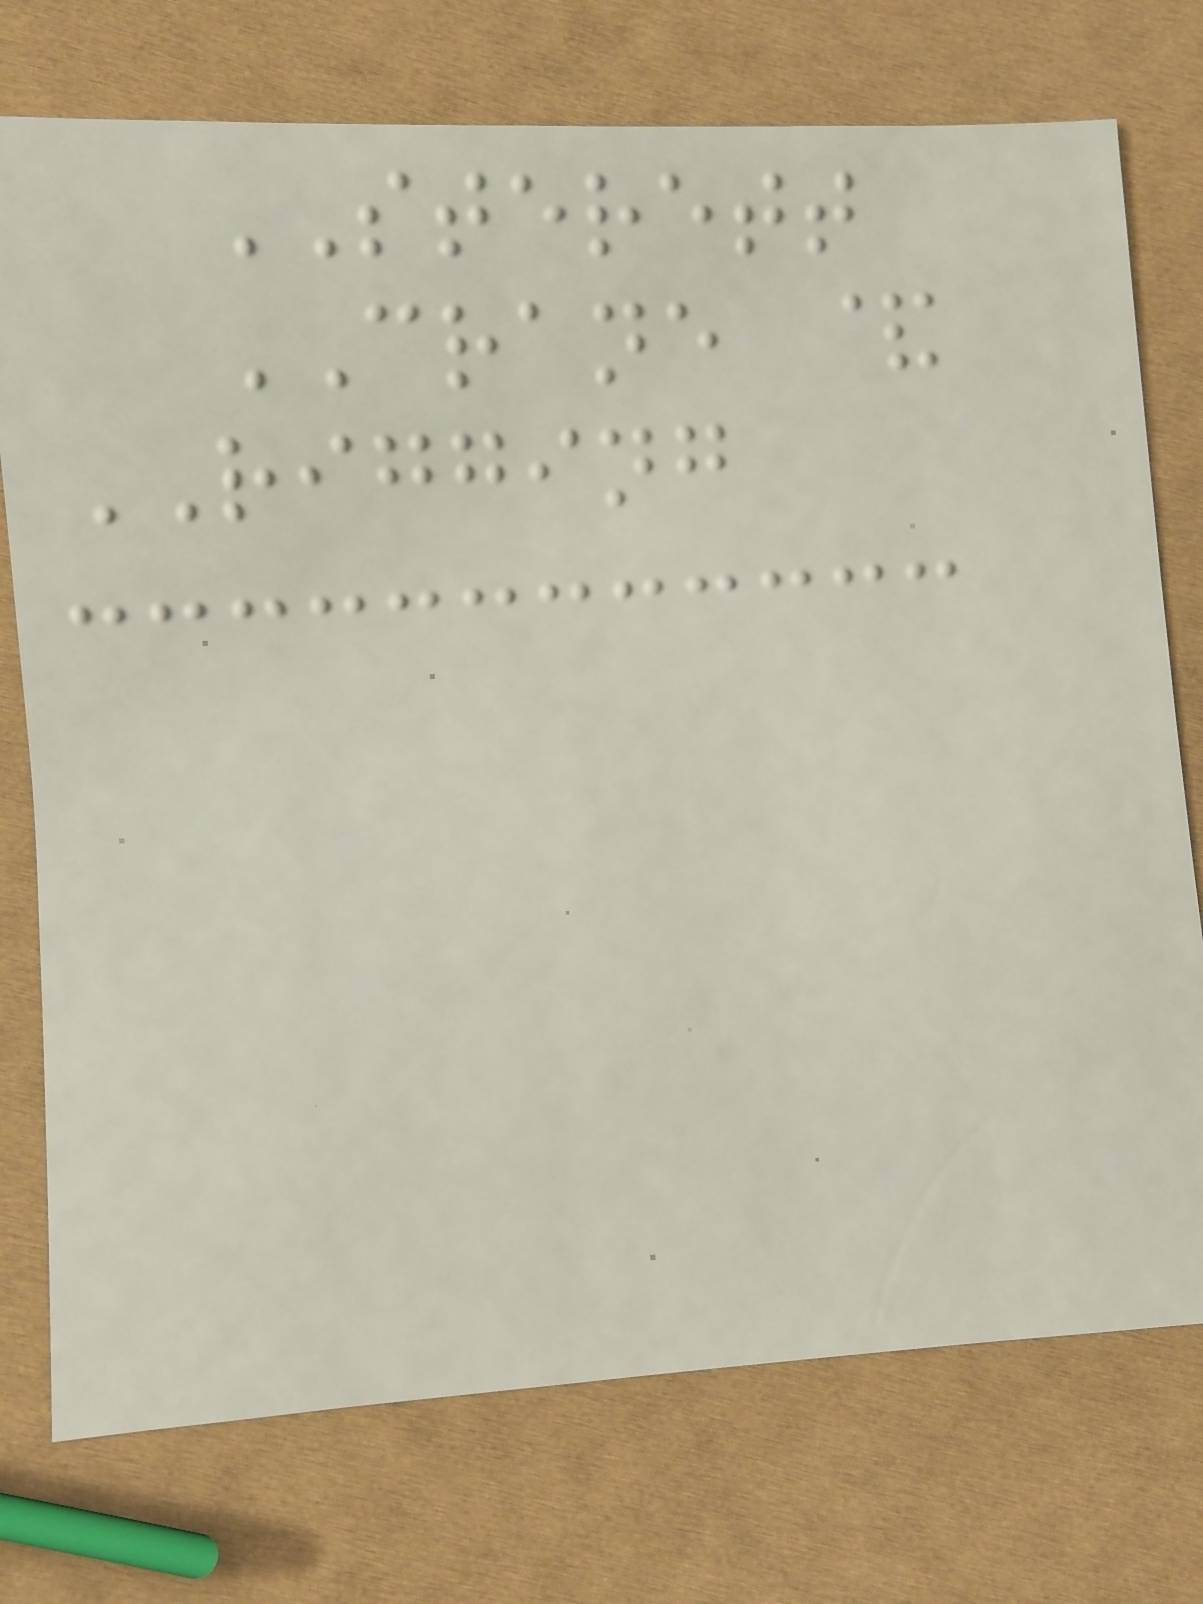STERETT
CRANE &
RIGGING
